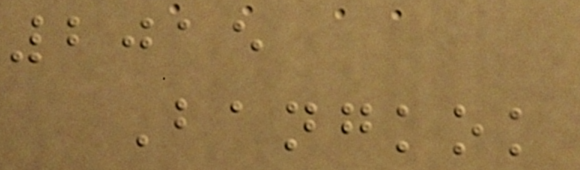2015
Bangkok
